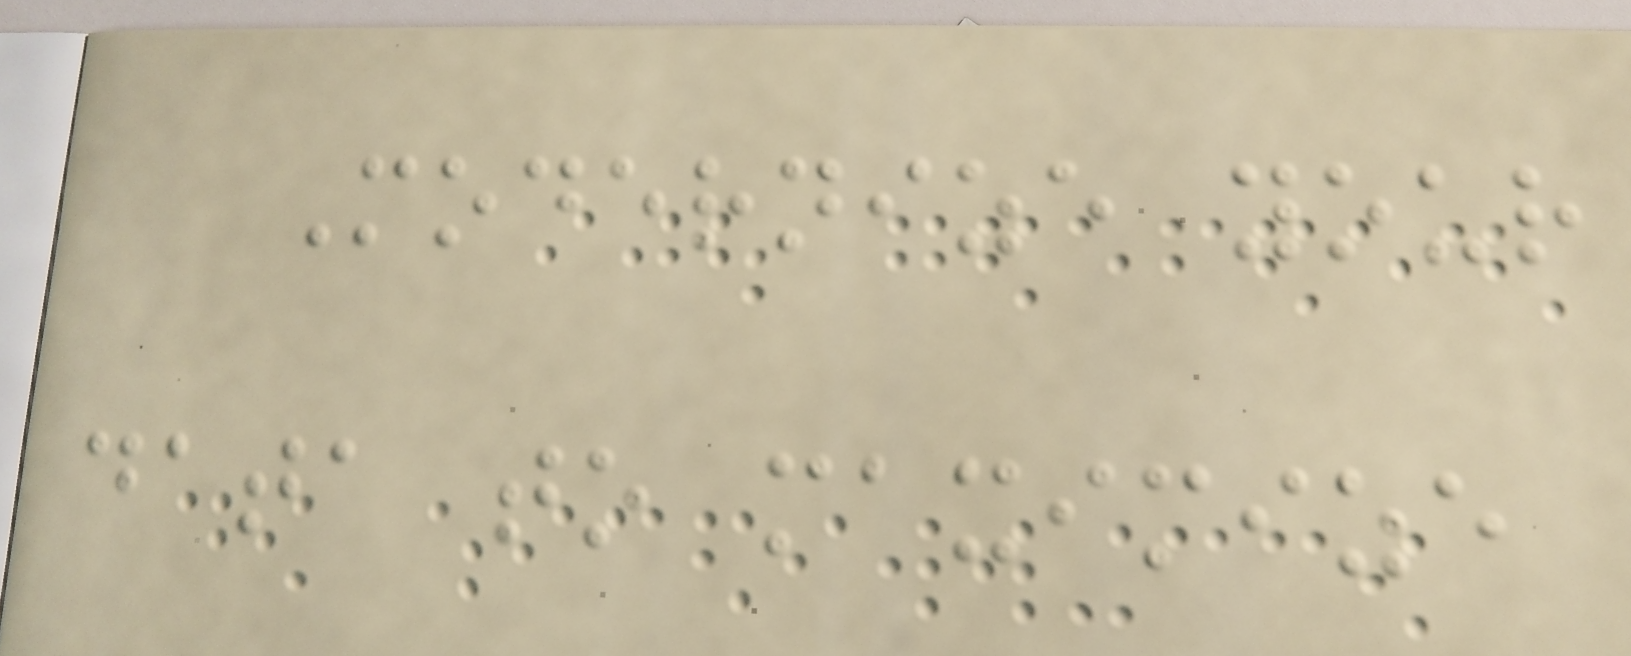Modernize your
data to maximize
